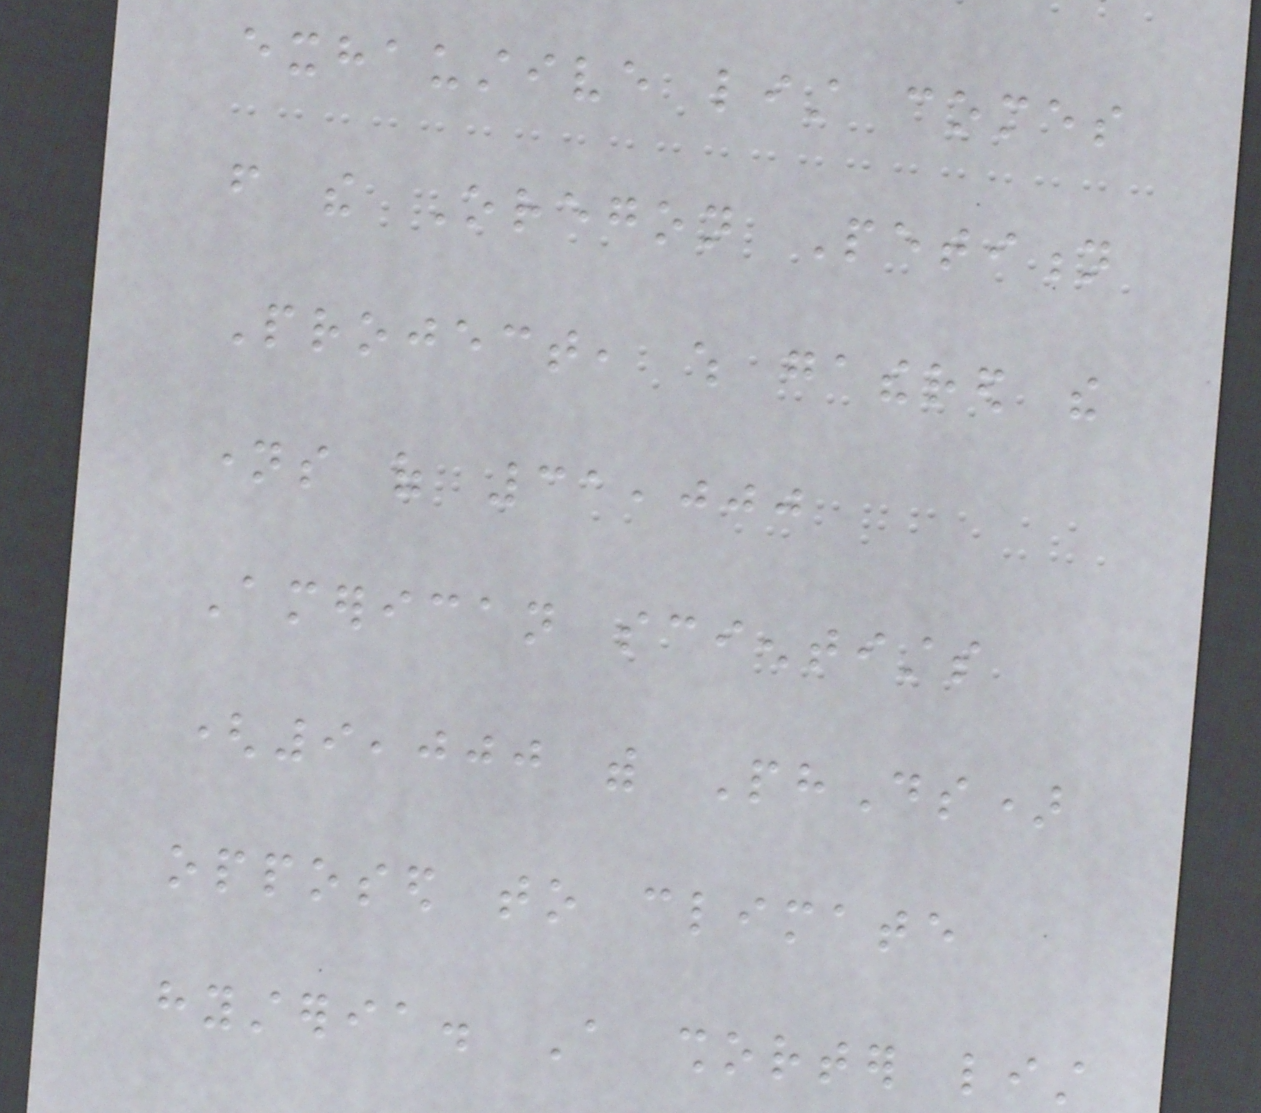exhaustive list comes
from the Oregon Petition
Project, which gathered the
names of 31,000
American scientists
(9,000 with PhDs)
opposed to climate
hysteria. A shorter list
